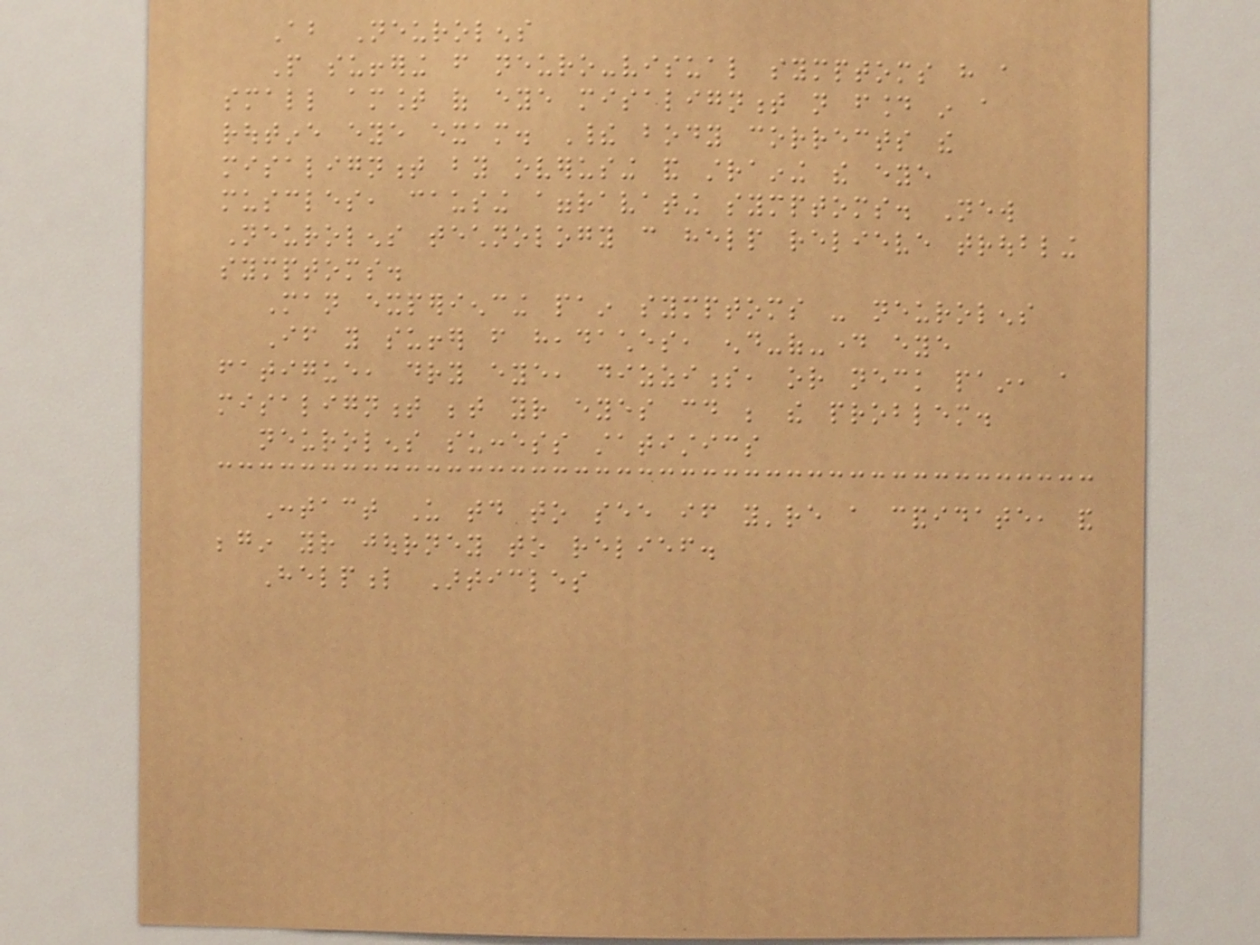About Neurolens
People suffering from neuro-visual symptoms have a
small amount of eye misalignment not found in a
routine eye exam. Their body corrects the
misalignment by overusing and straining the eye
muscles, causing aggravating symptoms. New
Neurolens technology can help relieve troubling
symptoms.
Man experiencing pain symptoms - neurolens
If you suffer from headaches, end-of-day eye
fatigue, dry eye, dizziness, or neck pain, a
misalignment between your eyes could be the problem.
neurolens success statistics
Contact Us today to see if you're a candidate, and
begin your journey to relief.
Helpful Articles
